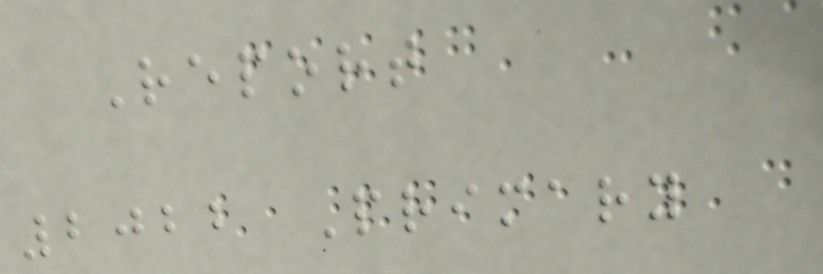Report
2022 Primary
